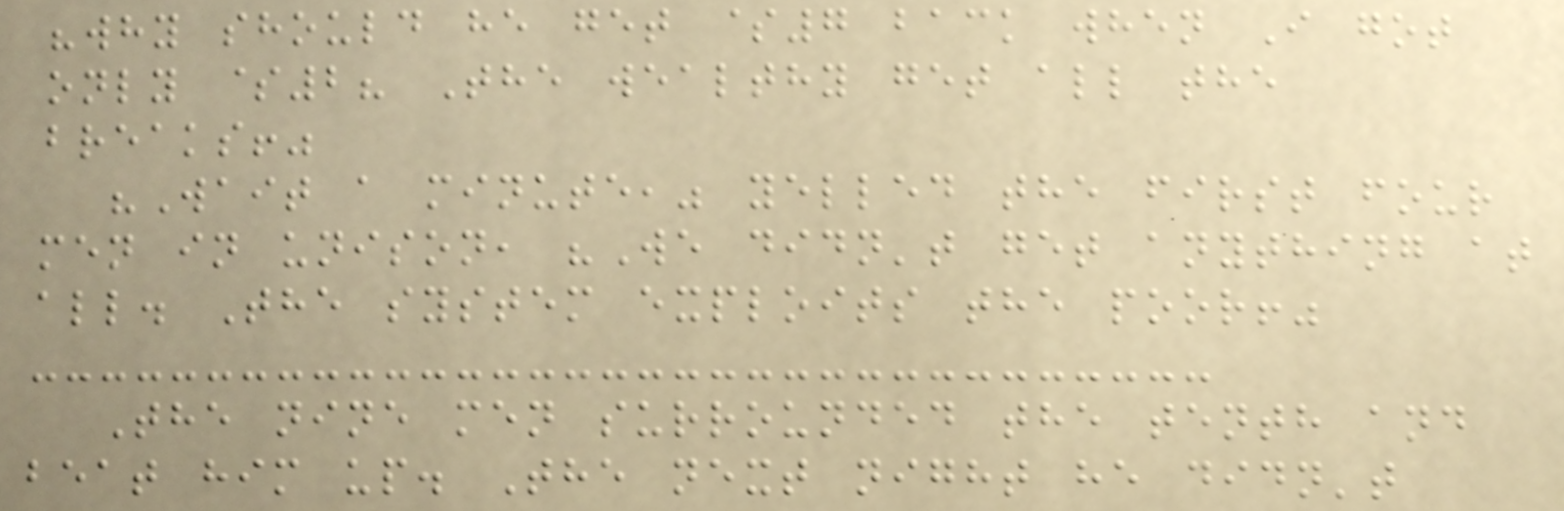"why should he get $7 back when I got
only $2? The wealthy get all the
breaks!"
"Wait a minute," yelled the first four
men in unison, "We didn't get anything at
all. The system exploits the poor!"
The nine men surrounded the tenth and
beat him up. The next night he didn't
